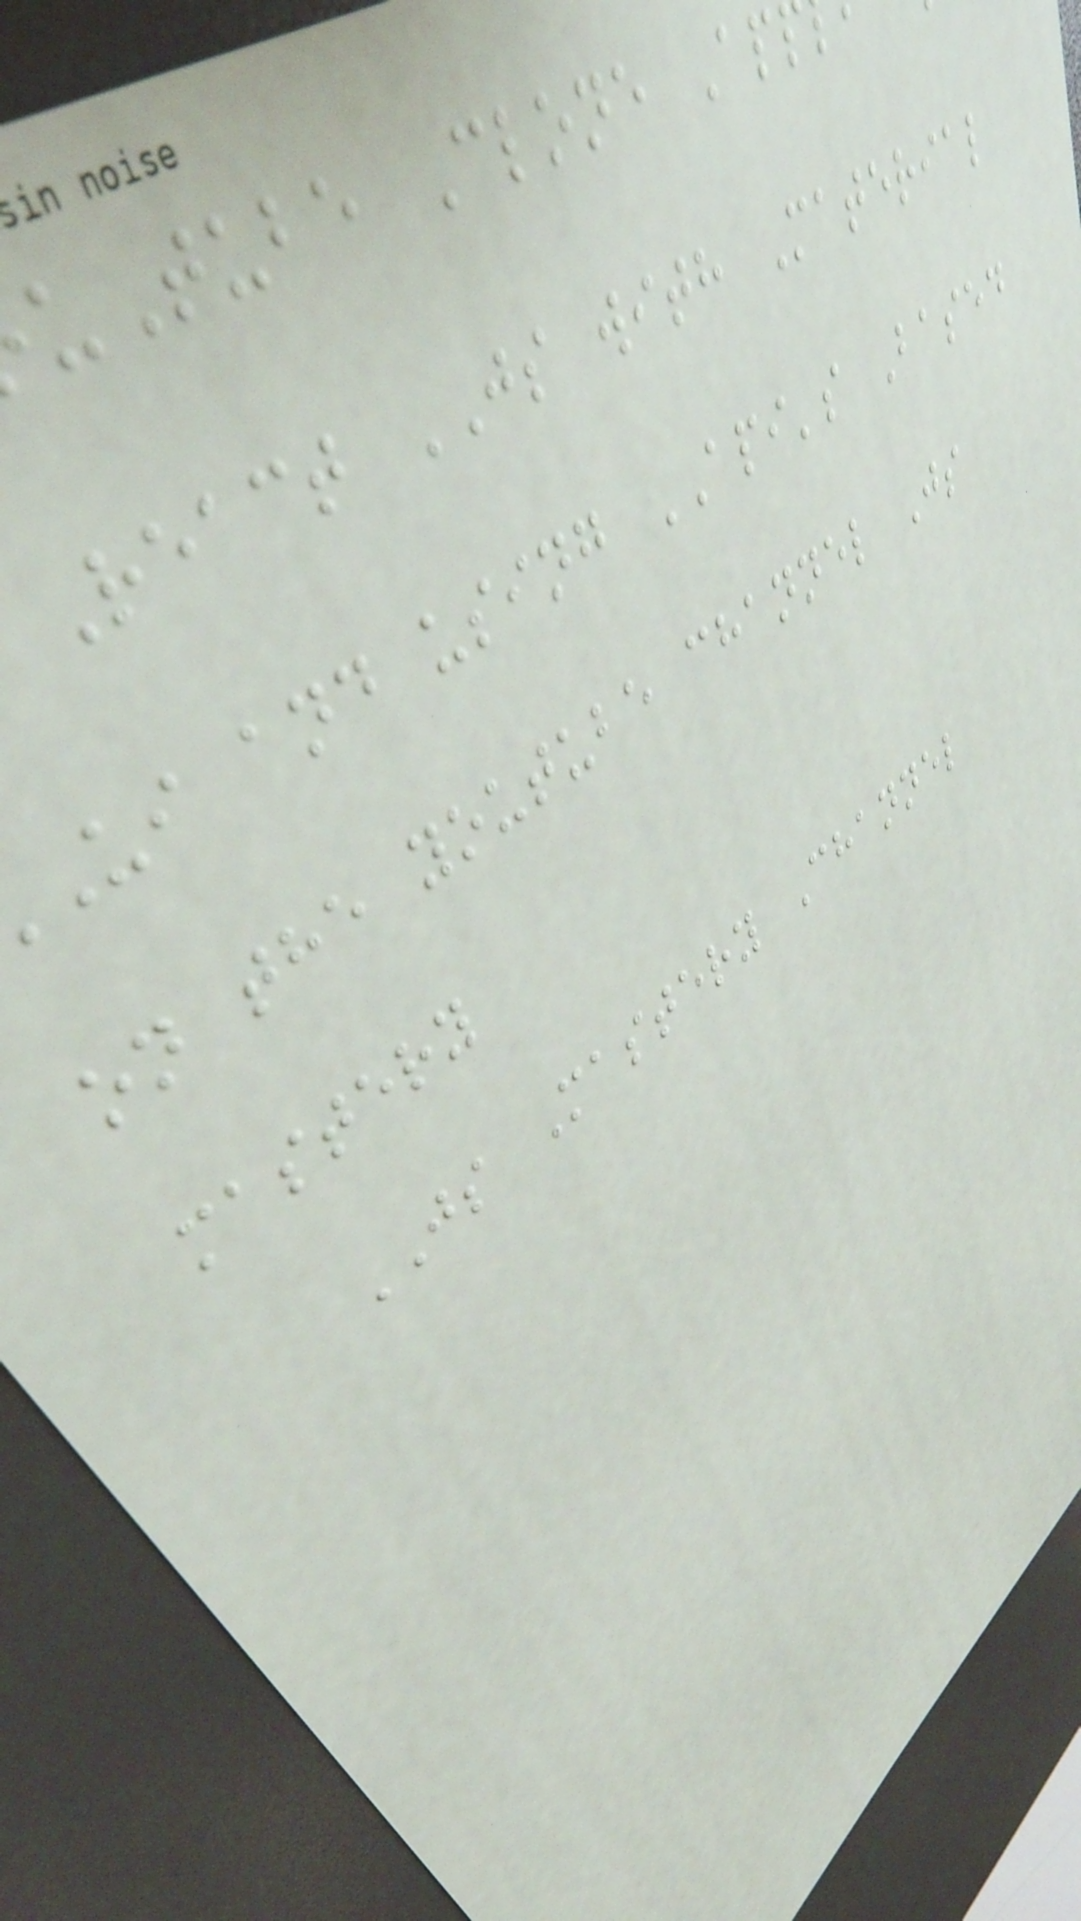uTube Clone Ap
React JS with Material
ui and using API's Based
on the youtube channel Js
mastery
JS Mastery Channel
